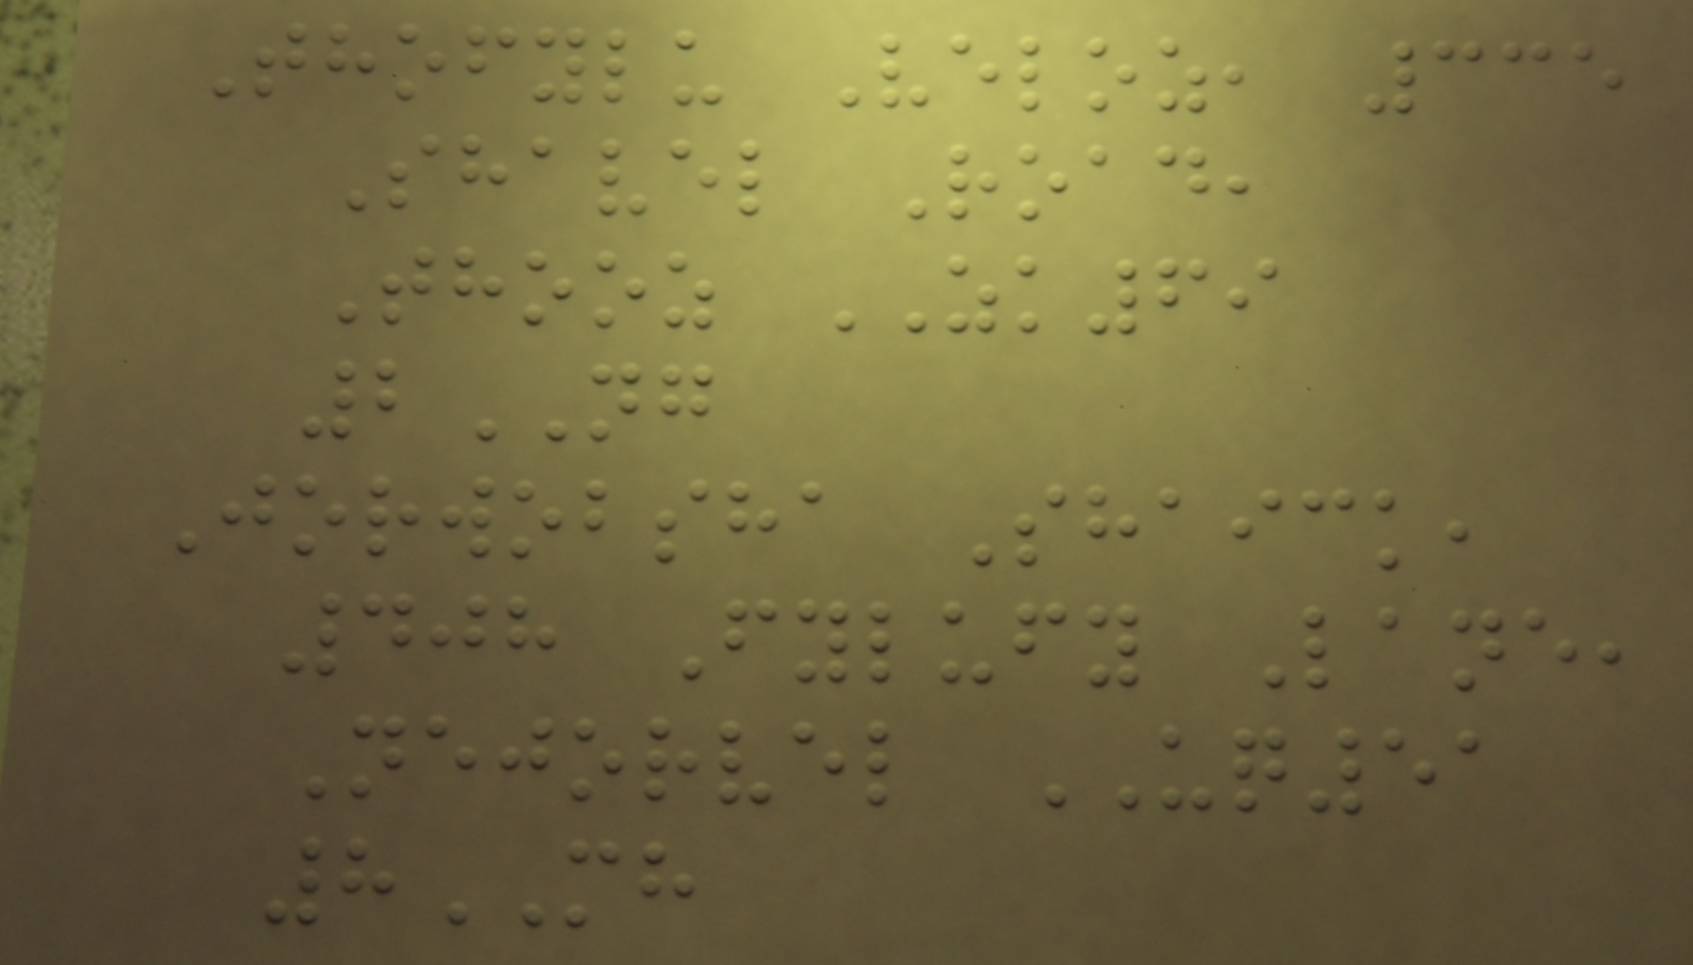Thofylu Veloz, 335
Shavel Road,
Thooz ZK69
2NG
Jorwobsha Shaick,
408 Fylufy Lane,
Nejorvel UQ51
8MH
